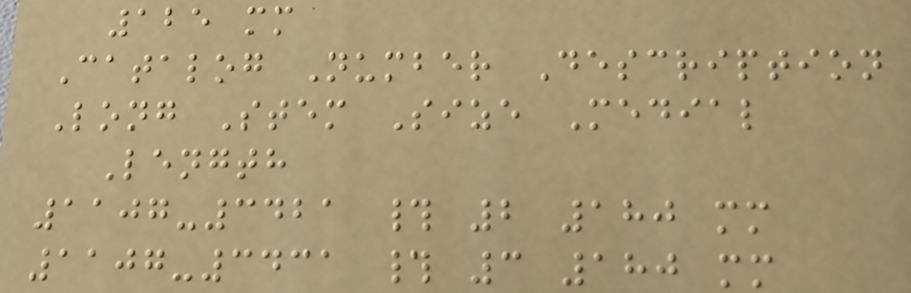125 mm
Catalog Number Description
Long Stem Size Medial
Length
1107-3421 # 2 180 mm
1107-3431 # 3 180 mm
